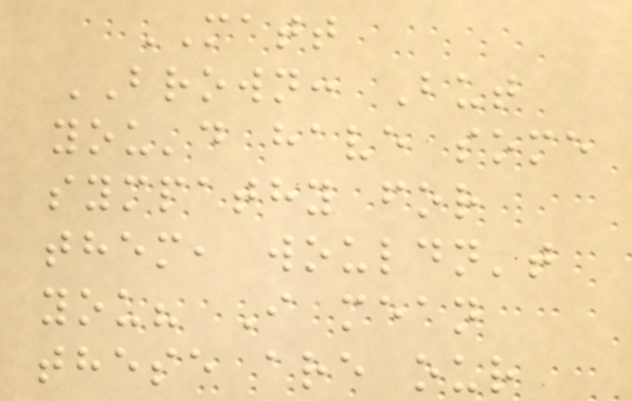MATT
BROWN: But
you'd have some
sympathy for
them, wouldn't
you? I mean
these are our
